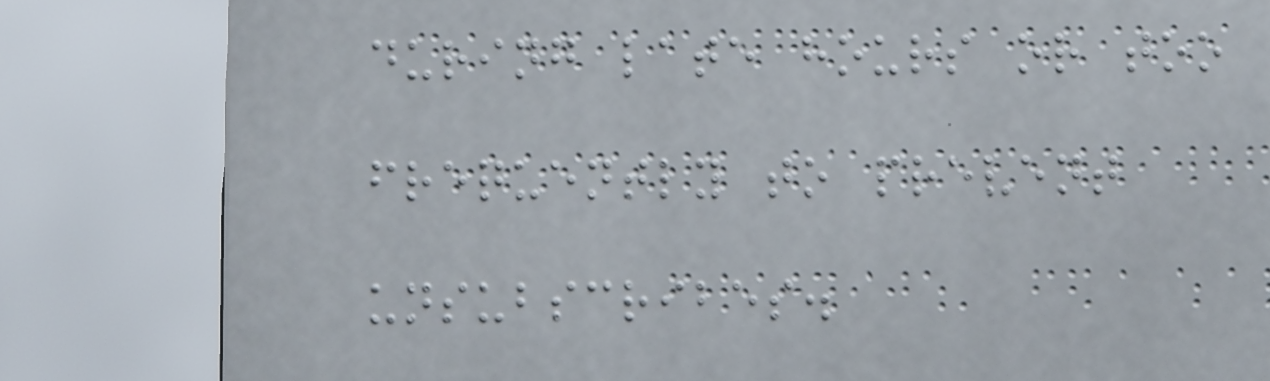during late hours or too
frequently to prevent
unsubscribes.
